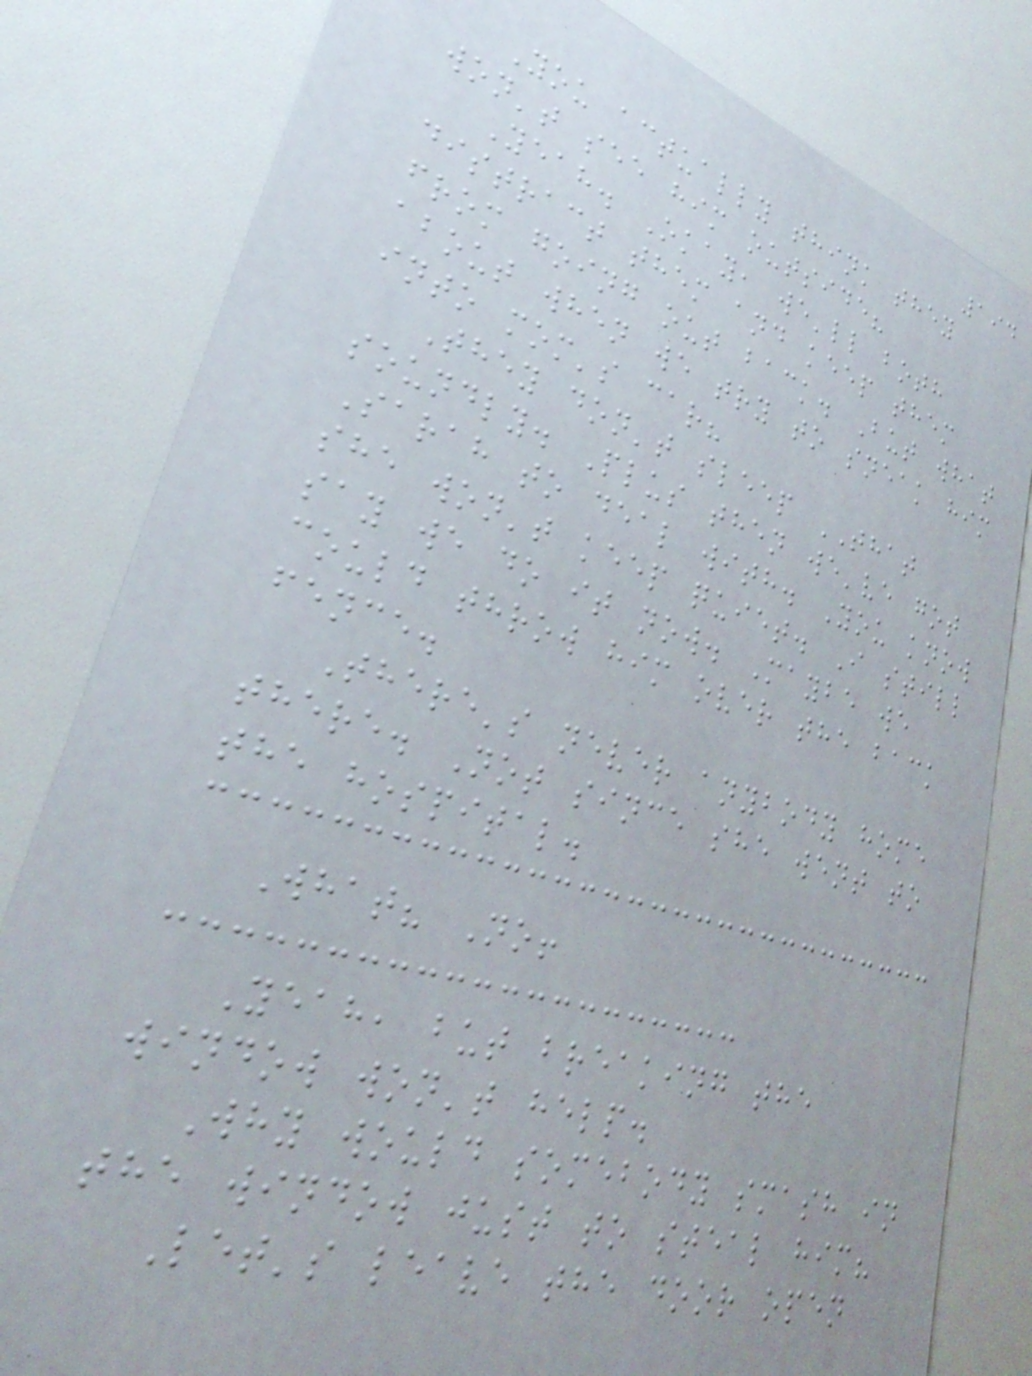194
You actually think they
won't see him outside?
Yeah. Okay, we'll both
distract them and keep them
from going out back. But what
about when we try to sneak him
into mom's car?
They don't sleep THAT
soundly. Plus then we've got
Sarah to deal with. You know
she won't keep quiet. I still
say we do it now. Maybe we
could throw him over the back
fence.
There's never anybody home
there. Not since she went to
the hospital.
What? No!
Yeah, but breaking the
window won't help.
Why would somebody smash in
the window just to steal him?
Let's leave the door open
